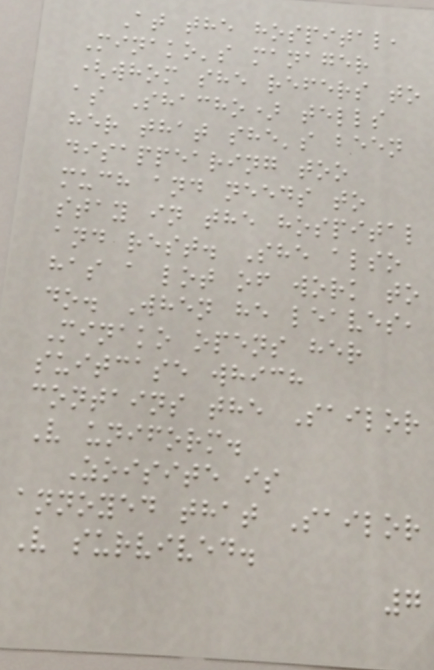At the hospital,
Minako's manager
(whom she refers to
as Shacho) tells
her that she's been
disappearing too
much and needs to
stay in the hospital
and rest. She also
has a lot of work to
do. When he leaves,
Minako opens her
suitcase which
contains the Sailor
V uniform.
Zoisite is
annoyed that Sailor
V survived.
7
